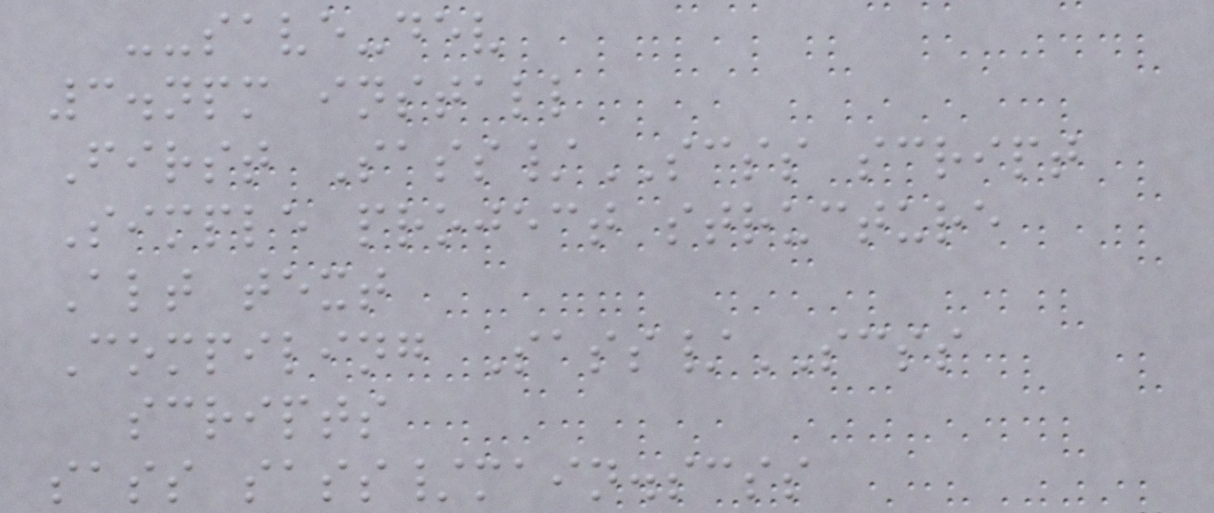--save-dev
3.npm install
First Sass/SCSS script
Simple project structure
Alt text
Compiling Sass/SCSS
scripts
sass sass/main.scss
